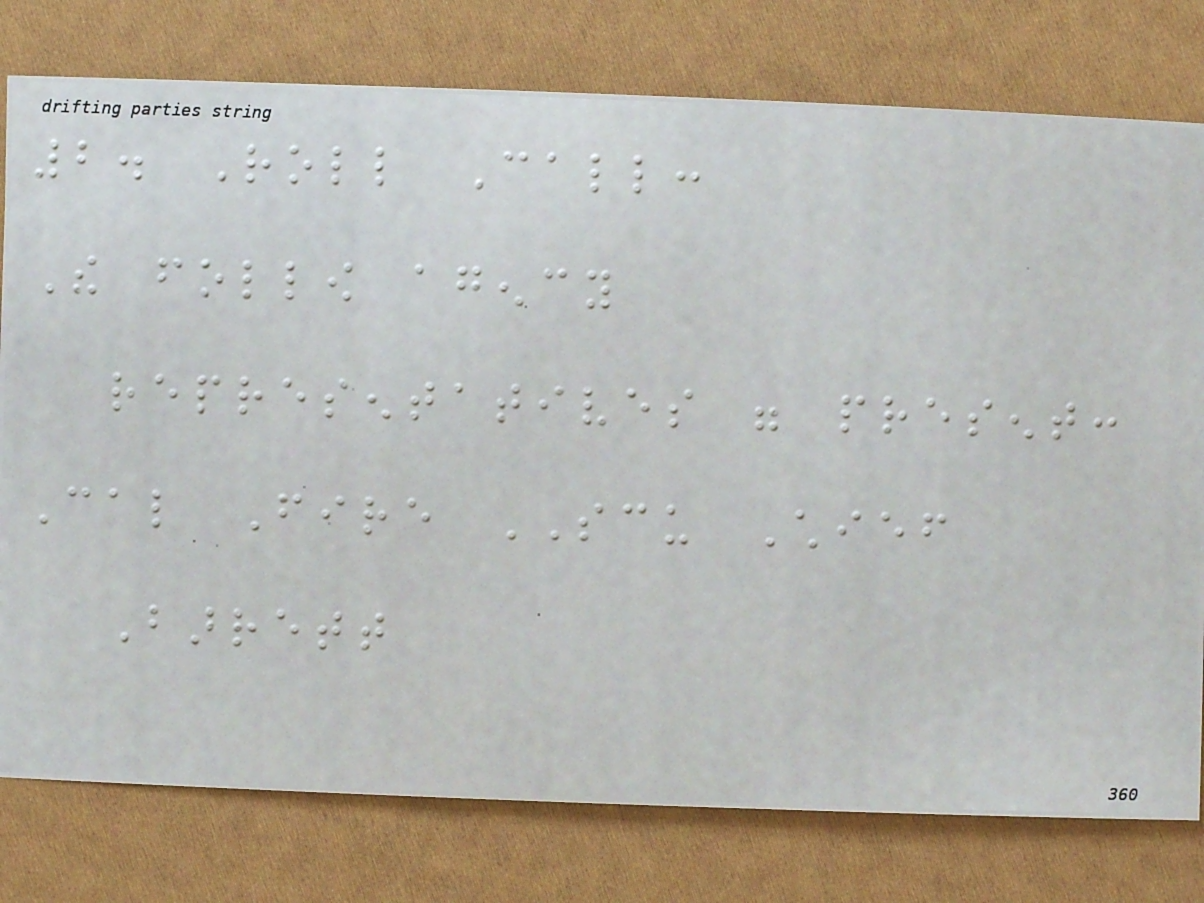2. Roll Call:
The follow agency
representatives were present:
Cal Fire SCU Chief
Barrett
